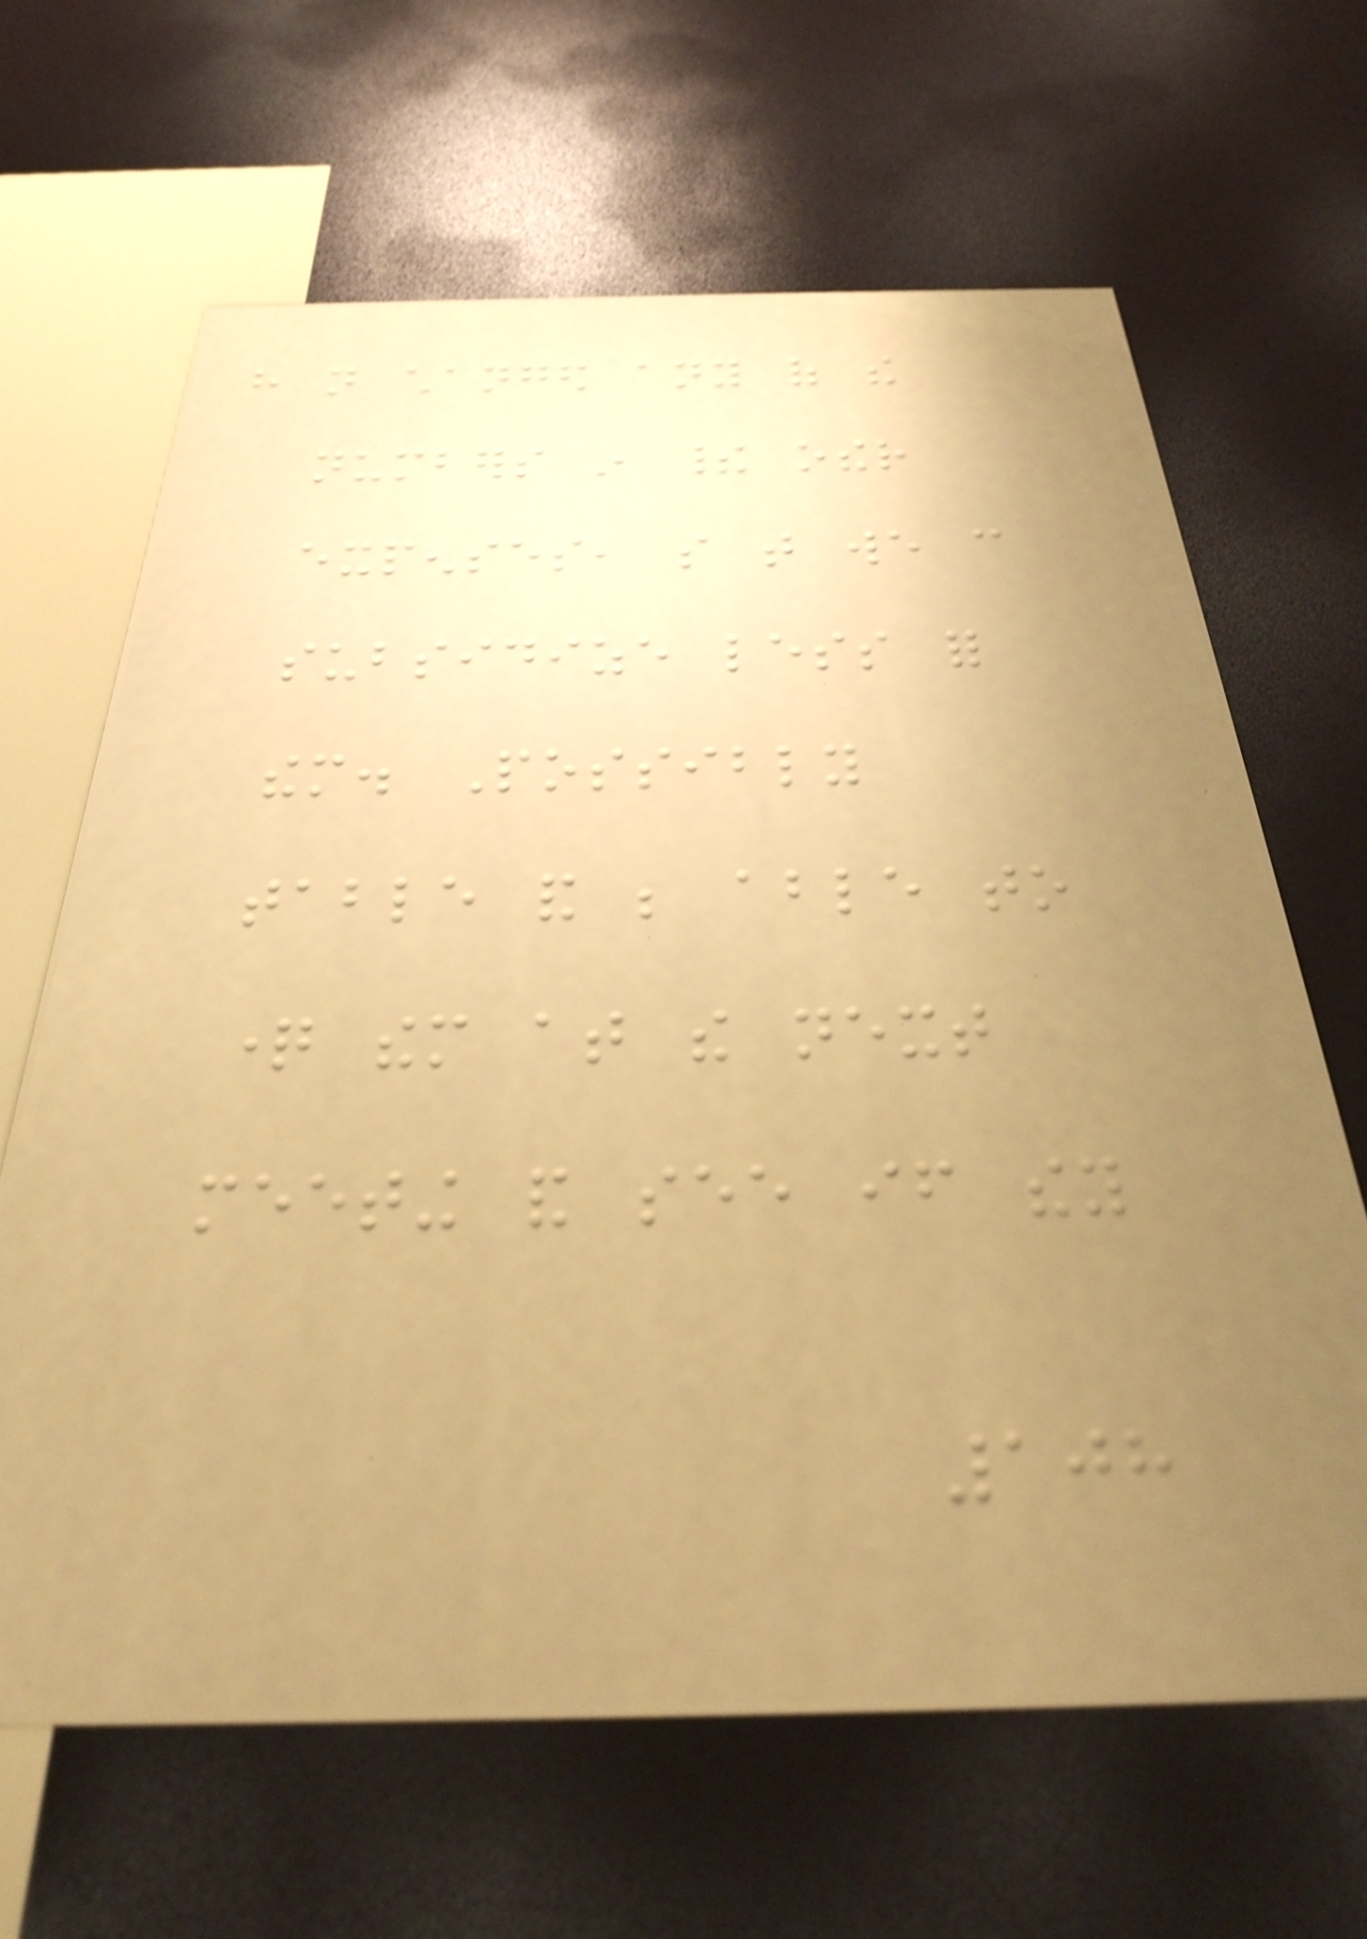have not changed any of the
numbers in their other
expenses, so that we can
subsidize less for
them. Possibly
table and be able to
question them at the next
meeting and see if they
108
